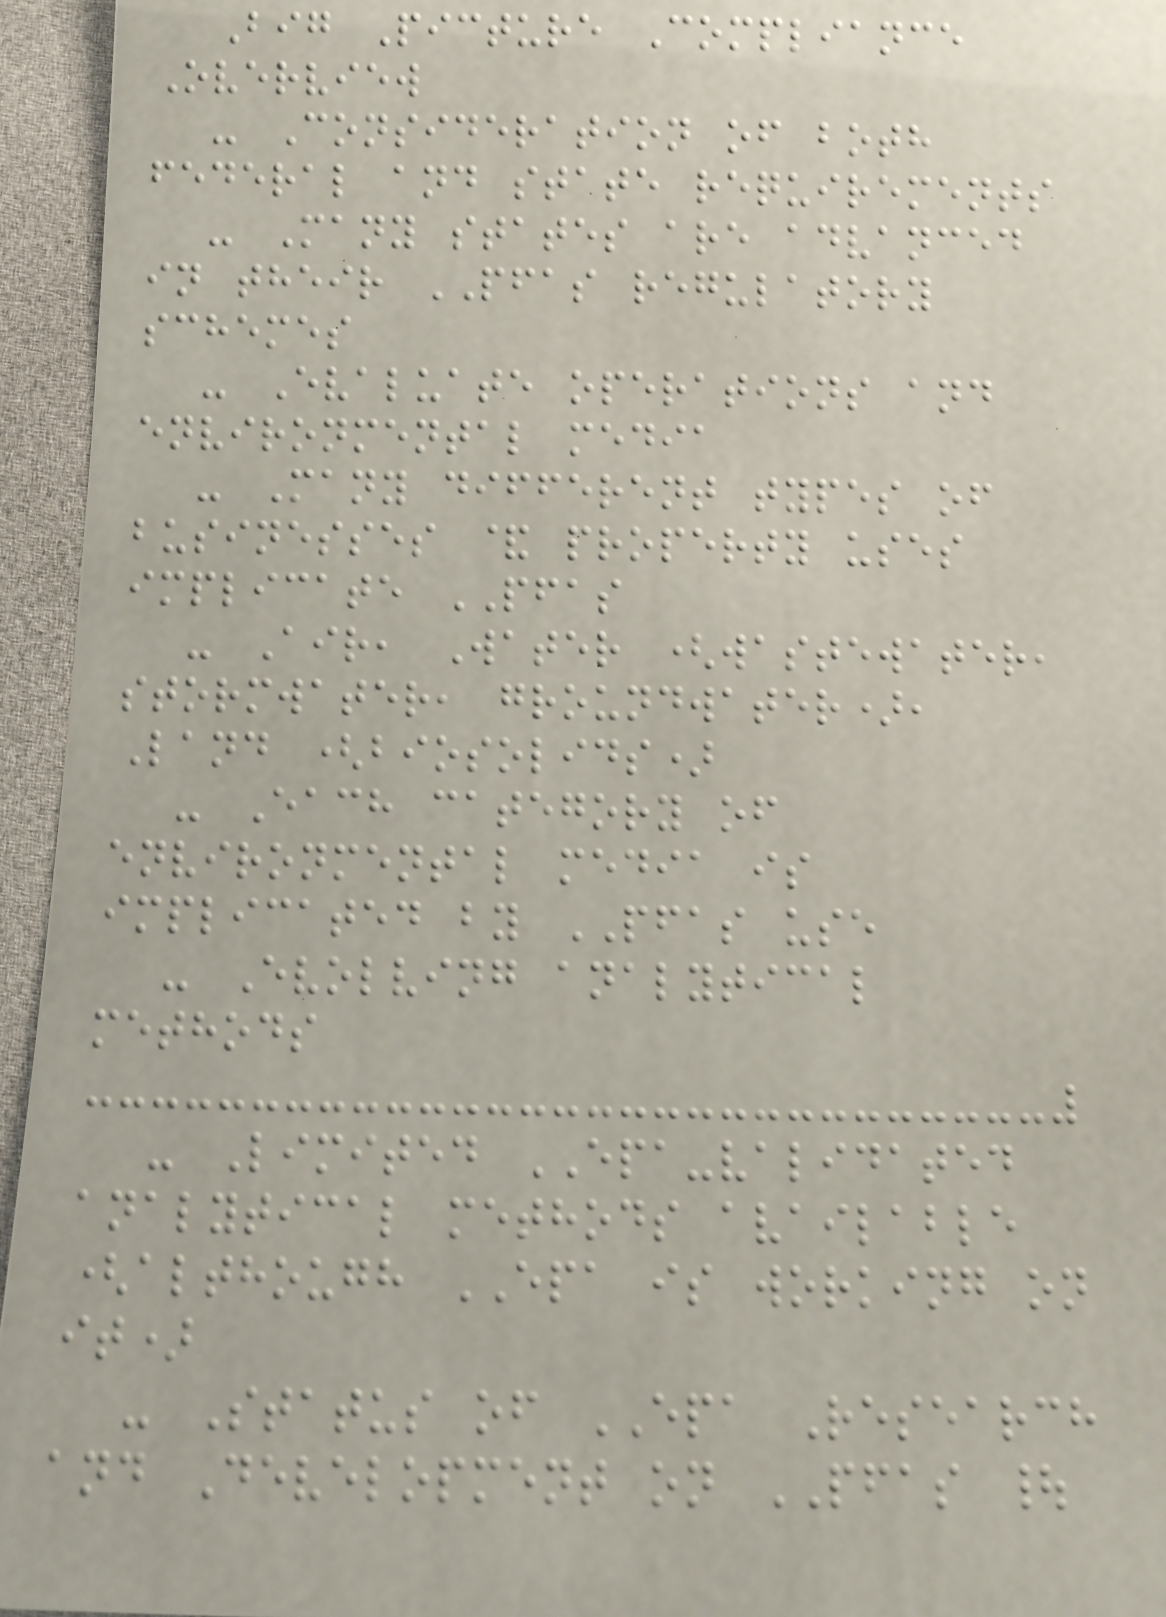Big Picture Compliance
Overview
- Consideration of both
federal and state requirements
- Many states are advanced
in their PFAS regulatory
schemes
- Evaluate operations and
environmental media
- Many different types of
businesses & property uses
implicate PFAS
- Air, Water (wastewater,
stormwater, groundwater),
Land (biosolids)
- Each category of
environmental media is
implicated by PFAS use
- Evolving analytical
methods
- Limited EPA-validated
analytical methods available
(although EPA is working on
it)
- Status of EPA Research
and Development on PFAS |
